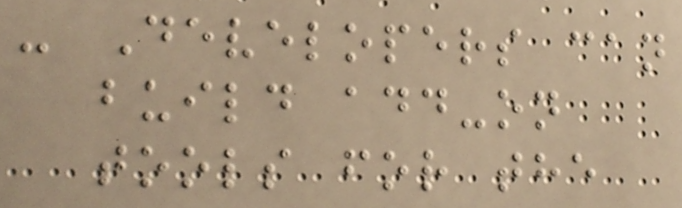- Developers can
build add-on
tools for the
